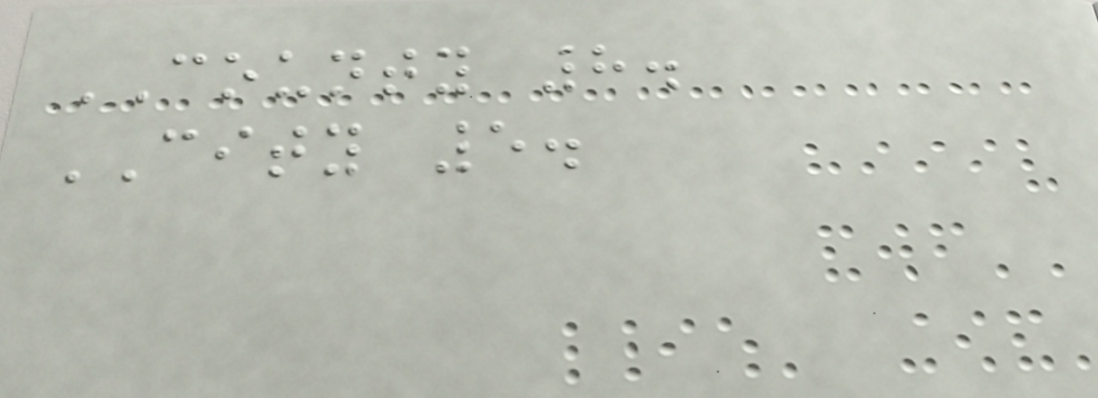COUNTY 8.
CITY 5.
